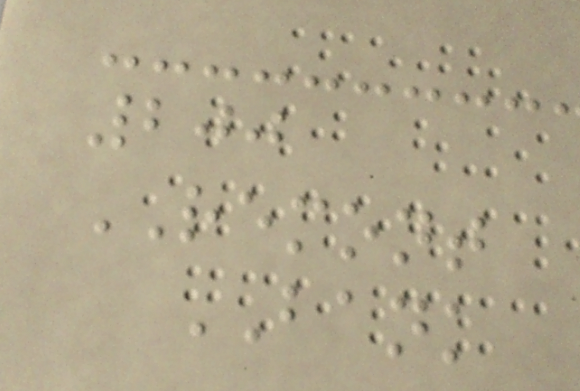200
REMONT
BANK
